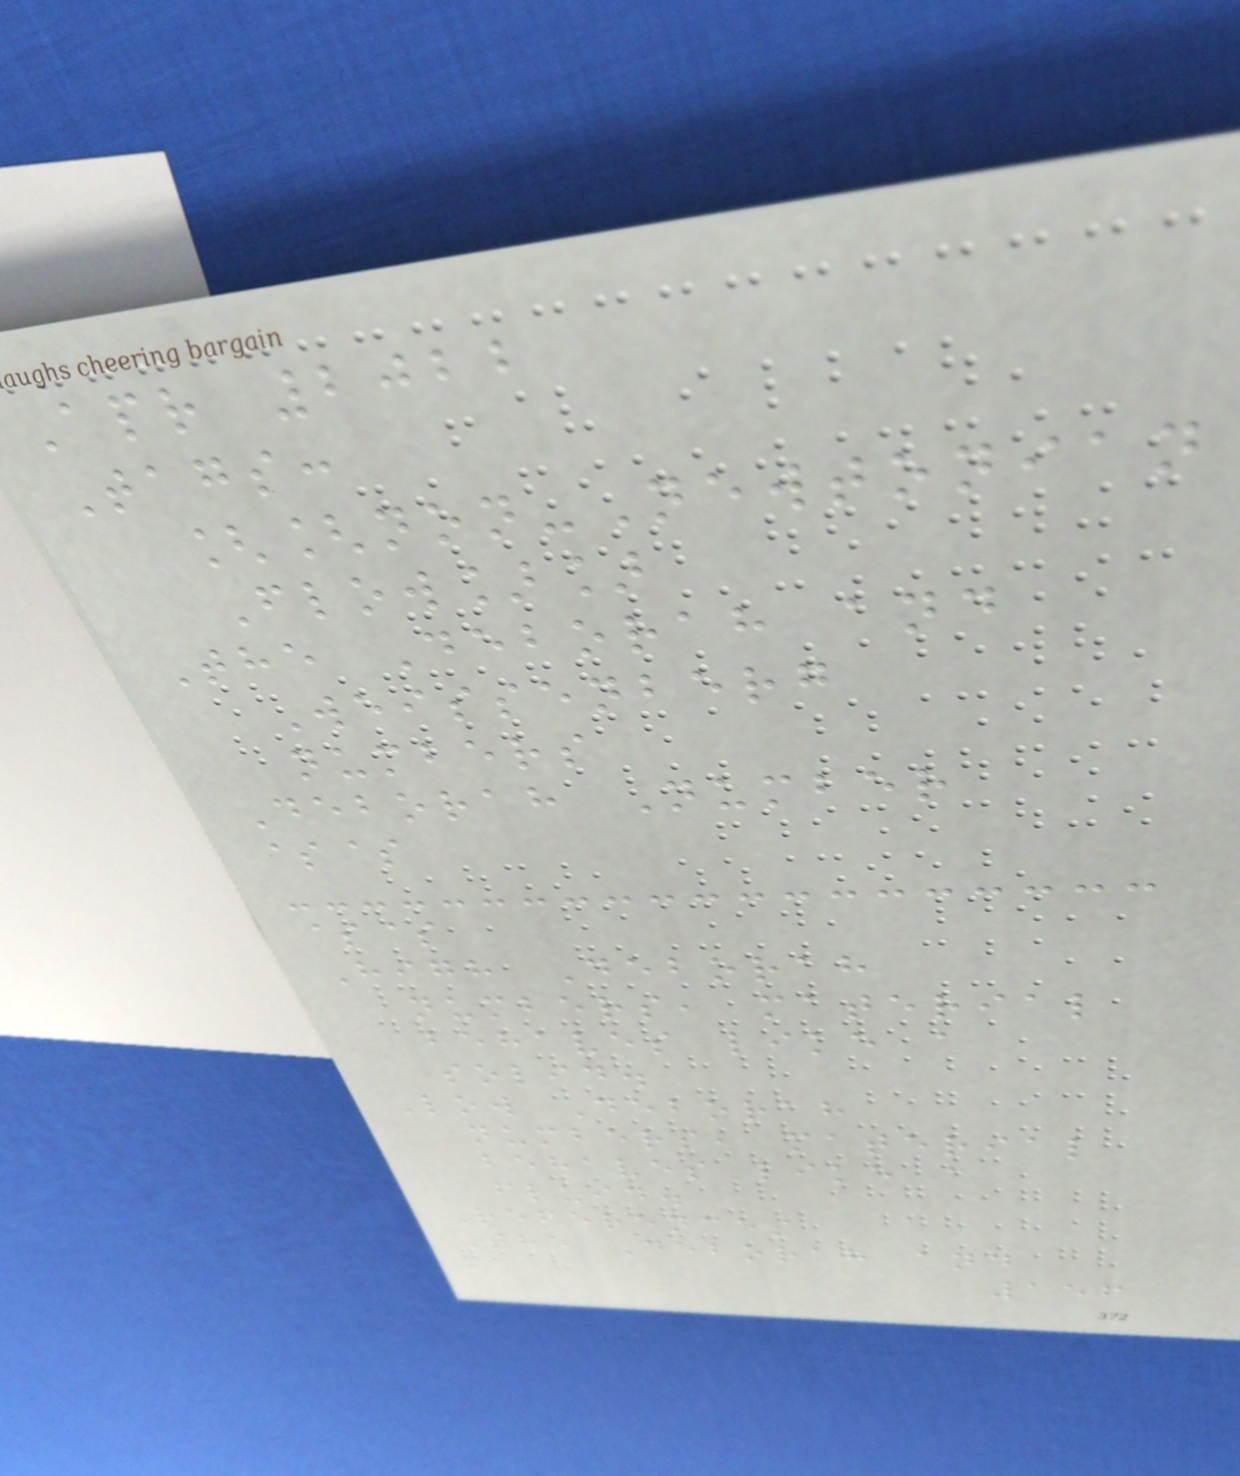Apr 2022
Tags:
[[non-Newtonian
Flow]]
The Deborah and
Weissenberg
numbers
Deborah Number
$$
$$
High Deborah
numbers, material
behaves like a
solid.
Low Deborah
numbers, material
behaves like a
fluid.
References
The Deborah and
156
